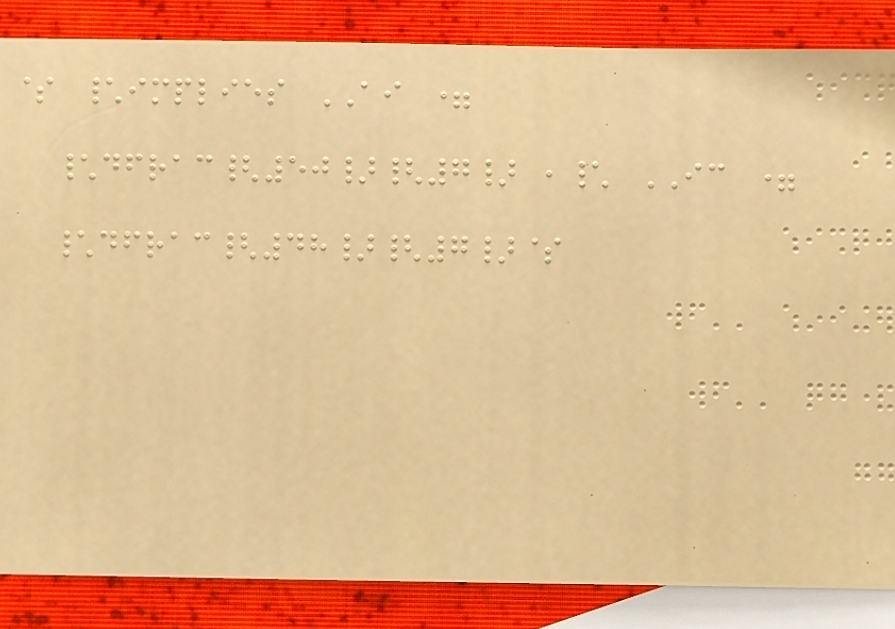$ \implies AI =
\dfrac{50}{7} ,\ IC =
\dfrac{48}{7}$
